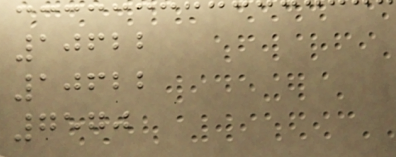10622
10622
7570
